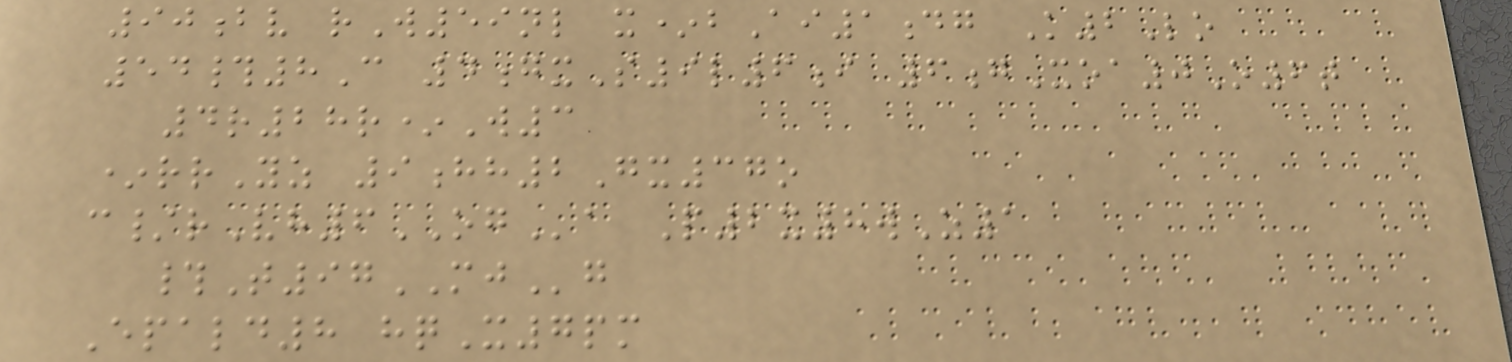90bv rW59nl x*bAi1dg K2Lo
54#8C 4gxS9l6i 6gXoa0O6t
4r28r*W3
*rrYz 9hh2Gx37o
c/rVh6OGa P2x8wZ1
#T97MJg
Epald8 hqX7pm
